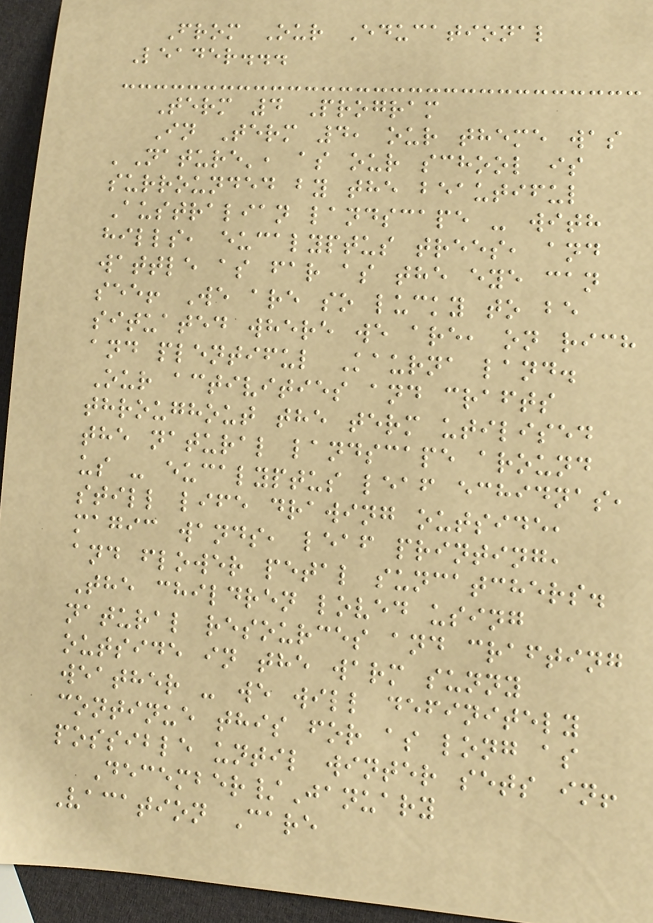From Our Educational
Leader...
Term 4 Program
In Term 4, our theme was
'Nature', as our school is
surrounded by the beautiful
Australian landscape - with
hills, eucalyptus trees, and
wattle as far as the eye can
see! We are so lucky to be
situated where we are, on rich
and plentiful Kaurna land.
Our activities and crafts
throughout the term utilised
the natural landscape around
us - eucalyptus leaf echidnas,
still life drawing outside,
magic wands, leaf printing,
and flower petal suncatchers.
The children loved using
natural resources and crafting
outside in the warm sunny
weather - we will definitely
continue this for as long as
possible until winter sets in!
December/January
Vacation Care
